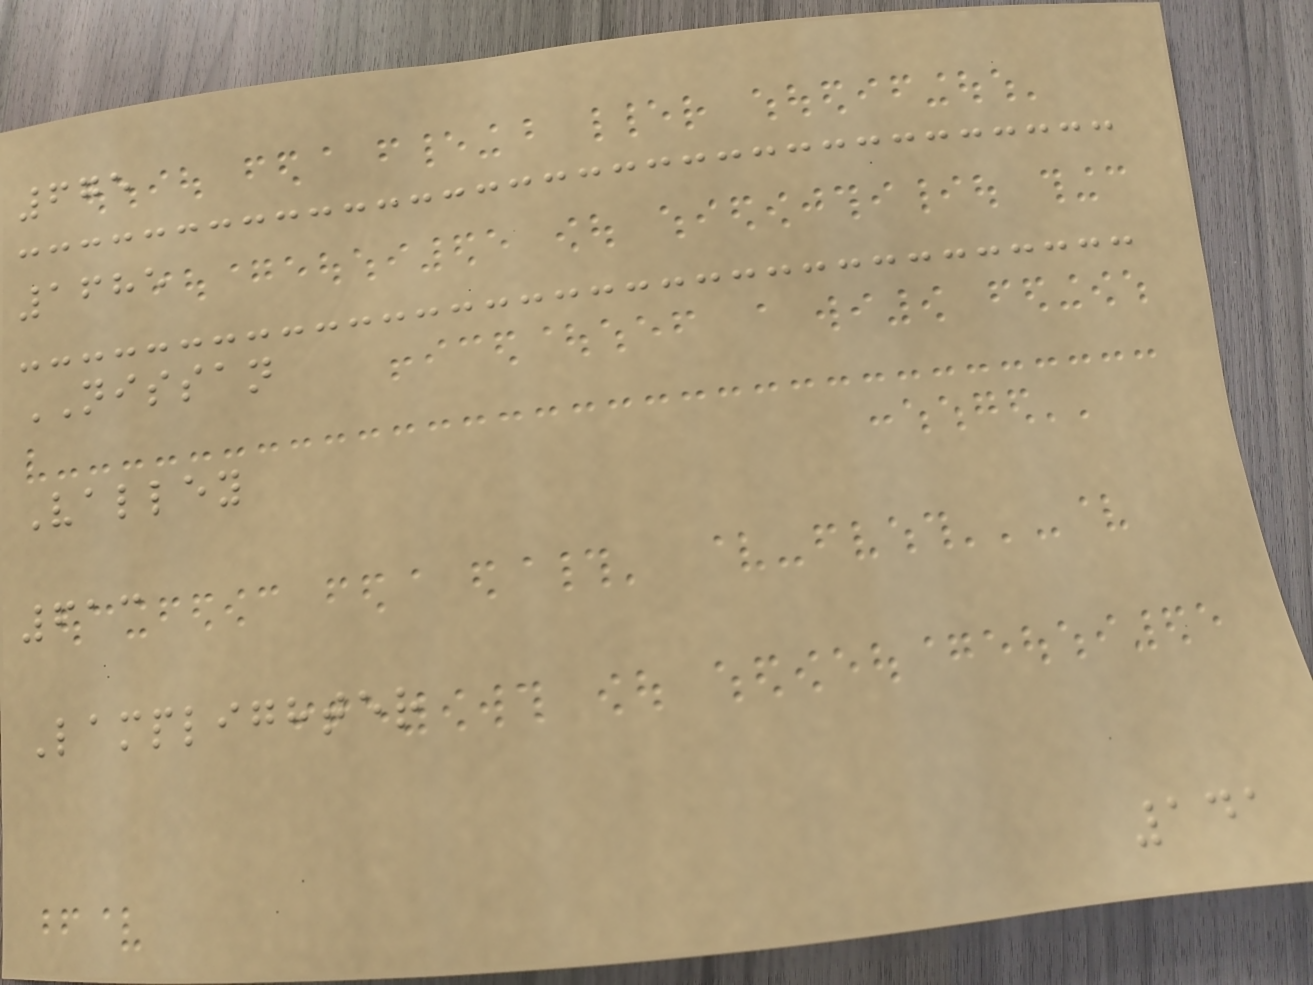675
1685
NISSAN
Valley
613
Lamplighter
141
